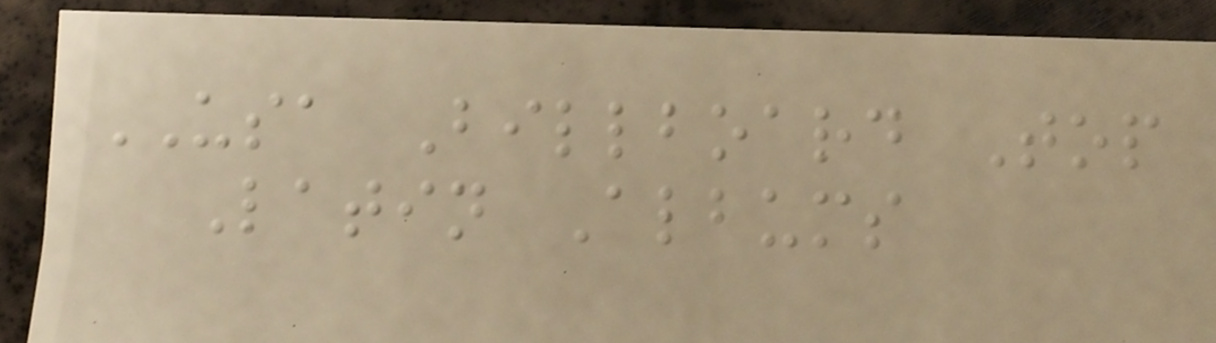USA Billboard Top
Latin Albums
